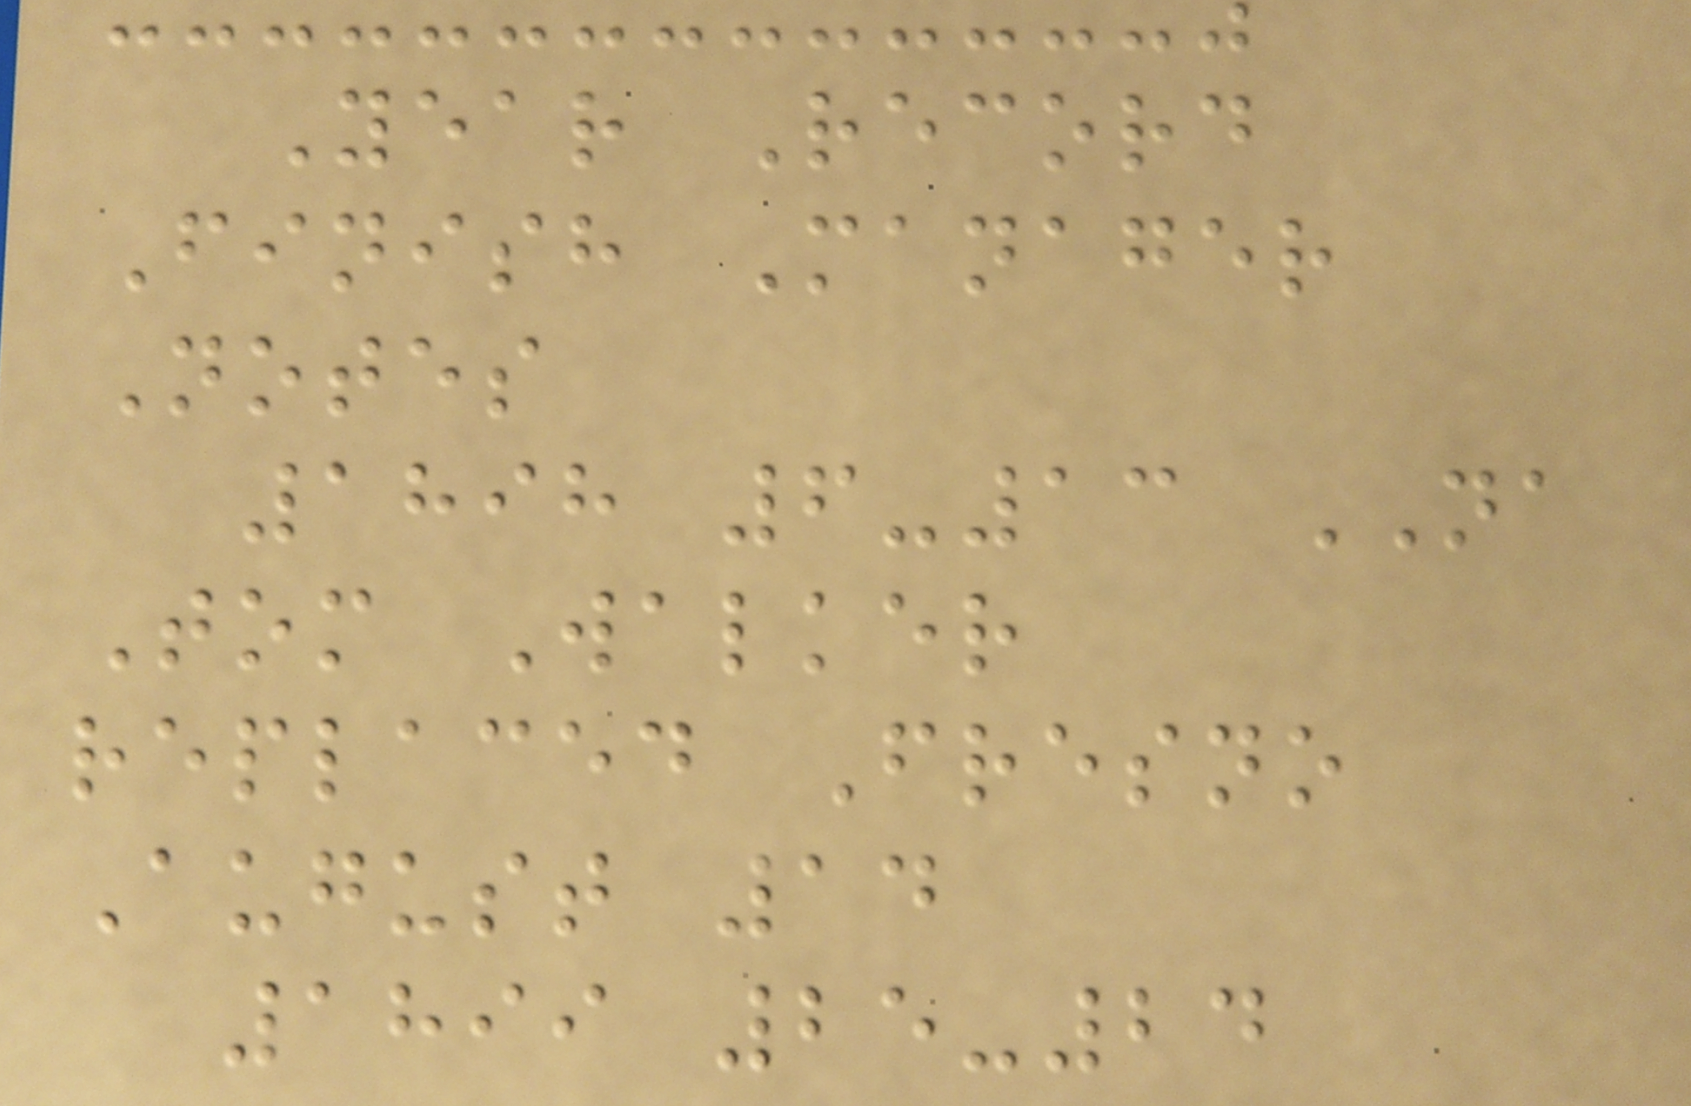Year Record
Finish Manager
Notes
1898 6-13 NA
Tom Walker
replaced Fresno
August 14
1899 25-24
